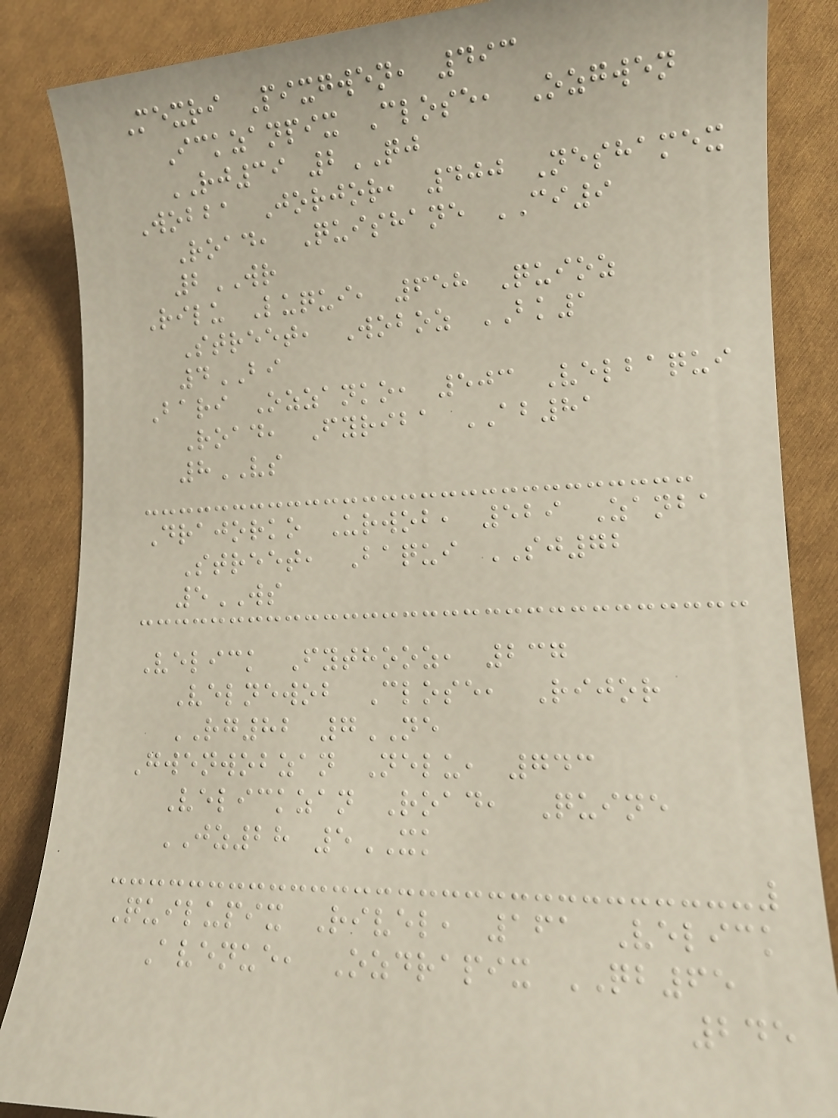Mexri Pixgwen, 493
Ickzanpix Close, Ozgwen
RJ39 2QJ
Wobba Jorjor, 400 Neshamex
Road, Quishane CI9
2WR
Rilu Luqui, 658 Quioz
Street, Woboz BK1
4BI
Bari Ozzanko, 503 Velbaqui
Road, Fyriba AB81
8VS
Drajorko Urwob, 529 Zanba
Street, Baqui SJ72
5WS
Velick Fythooz, 237
Velnewob Close, Rijor
RG82 7NE
Gwenwobzan Nelu, 743
Velickzan Road, Quine
JZ28 5XK
Quilupix Rivel, 161 Velick
Avenue, Ozdrapix QB65
245
